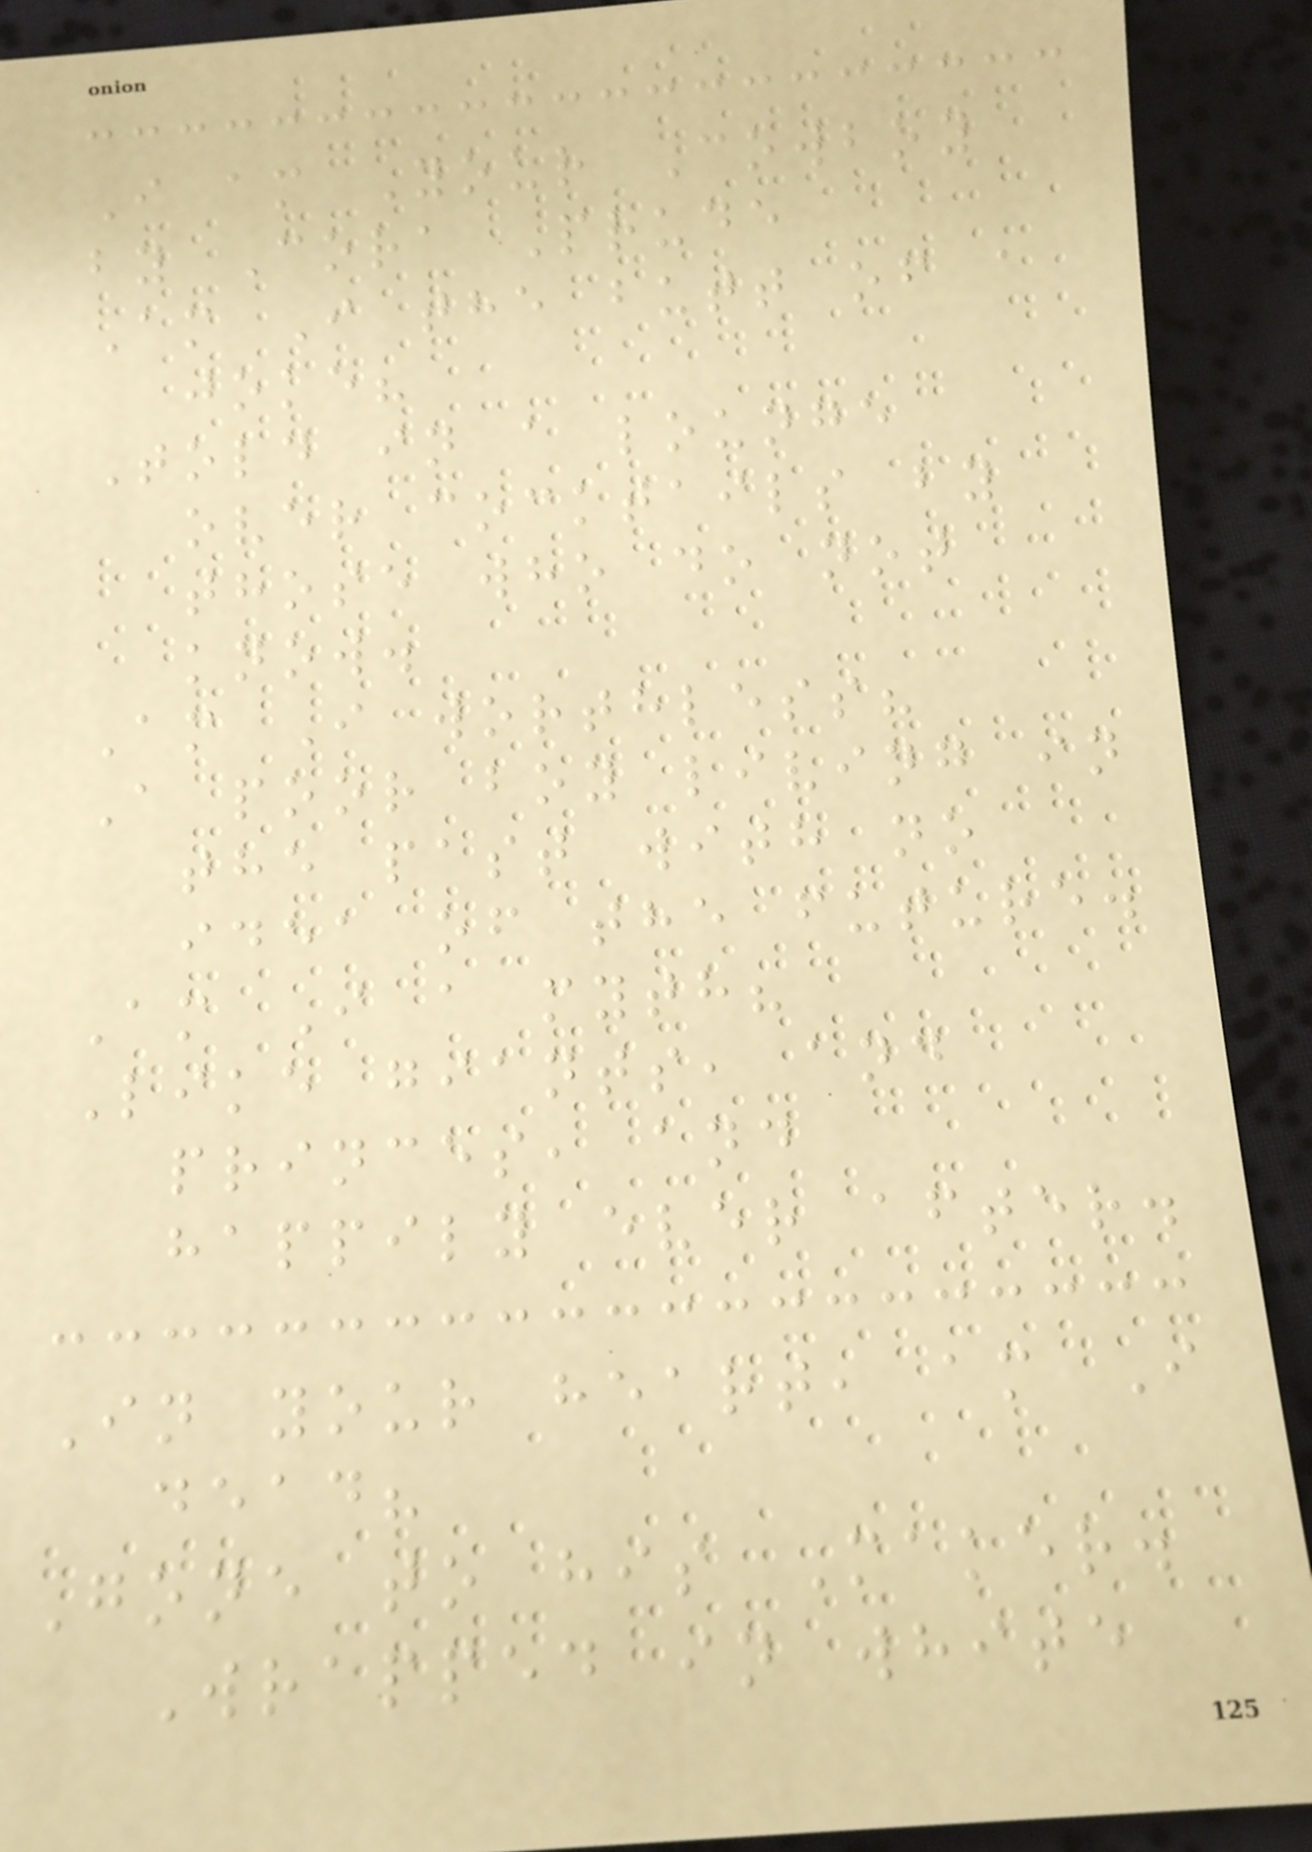I am Your Cowboy
by Cora Prude
Am I the butt of a
joke?
Told in a lounge
over cocktails by
those who do not
know.
Am I worthless?
A poor boy living in
the past with no
idea of the future.
Am I a myth?
Like giants, and
princes, and
happily ever after.
In your heart, am I
dead?
Gone to his Maker.
Wrapped in white
